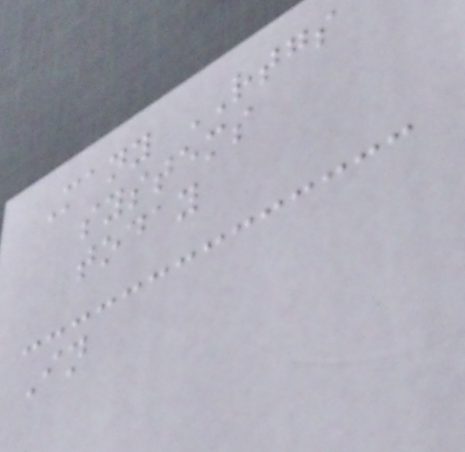Many RTGS
systems
today
In
